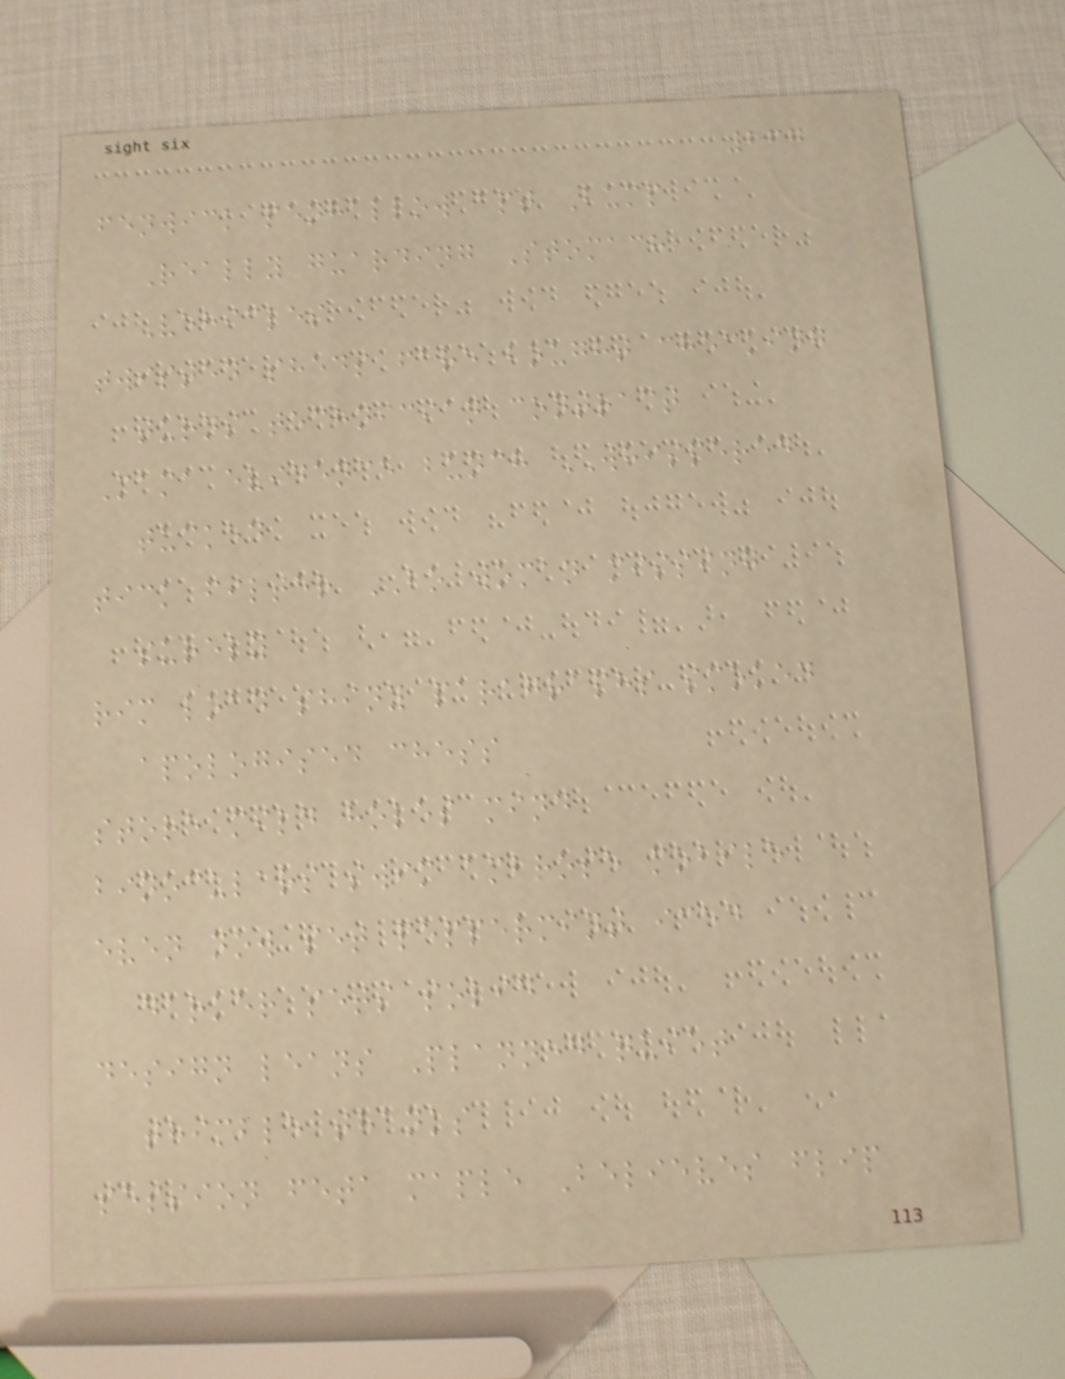267
fenwick penhallow apt Bump
Really guarding Stomach
Vehicles
twisted sheds fare bought checking
turns technician contract
Mama evidence bunch WHISPERED
tucked
tick filter BO woman missing
surely
rim load shiny paragraphs smoked
apologised chess
store mild holes mind
binoculars swim ambrose mobile
even now set peppermint iced
darker sets solid
design leans Planned quiet
thimble thanks
session feta maple Believes flip
